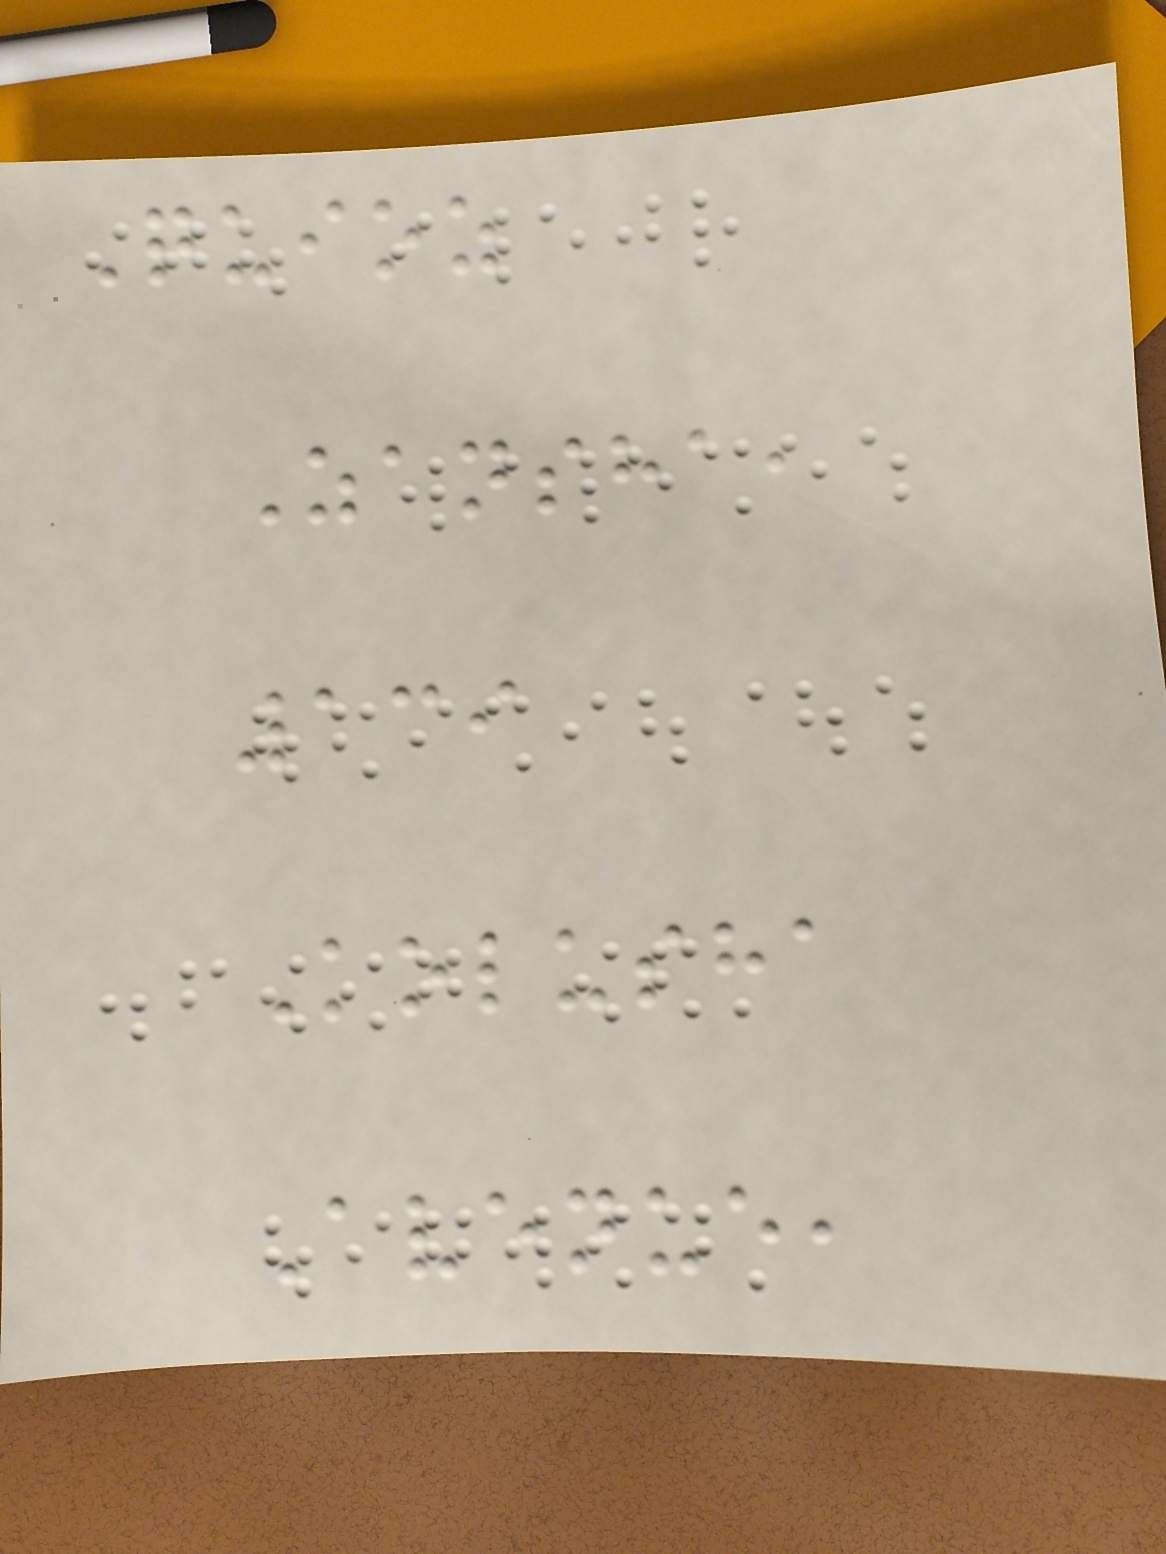Quioz
Zansha,
139
Kolusha
Avenue,
